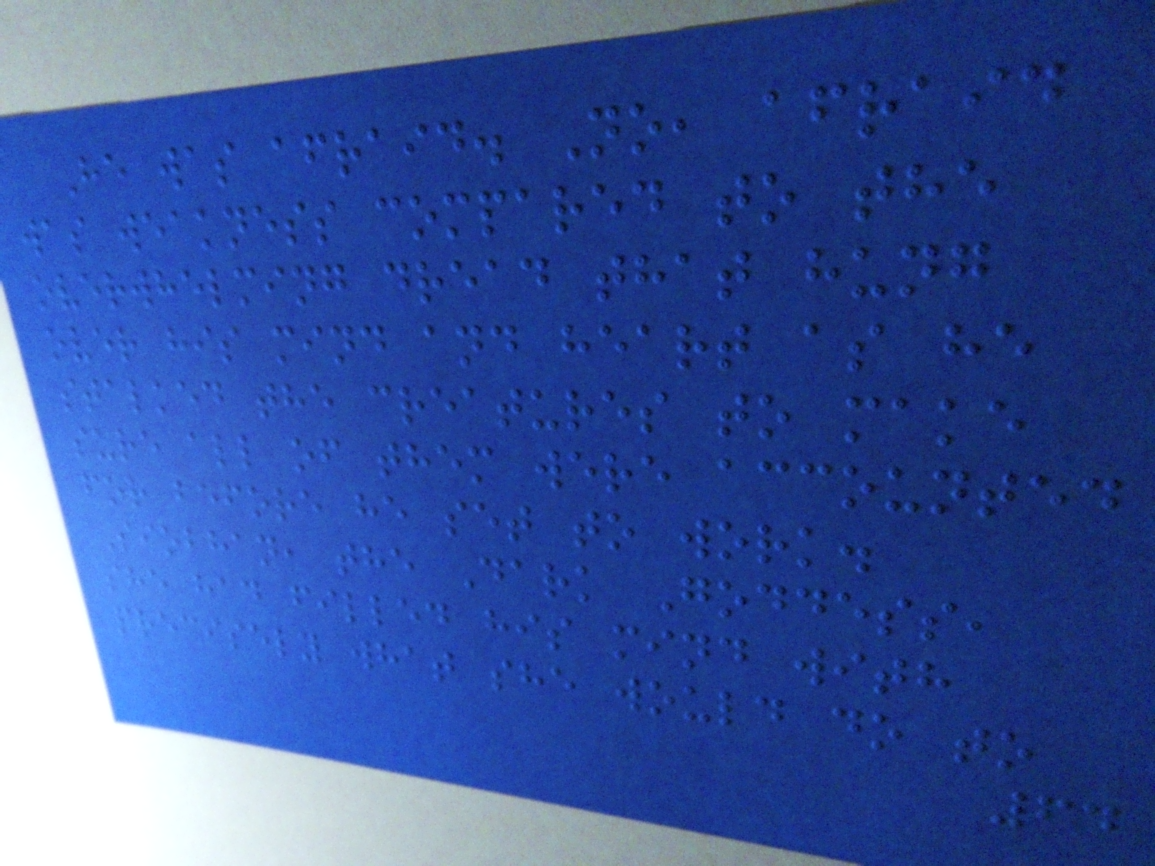He was afraid. No, afraid
was weakness compared to the
overwhelming dread that hung
over his mind and heart as he
stalked the creatures to make
sure all of them were accounted
for before he set to work.
Siobhan, the Dark Goddess,
she had filled his mind with
precisely what she would do to
64
